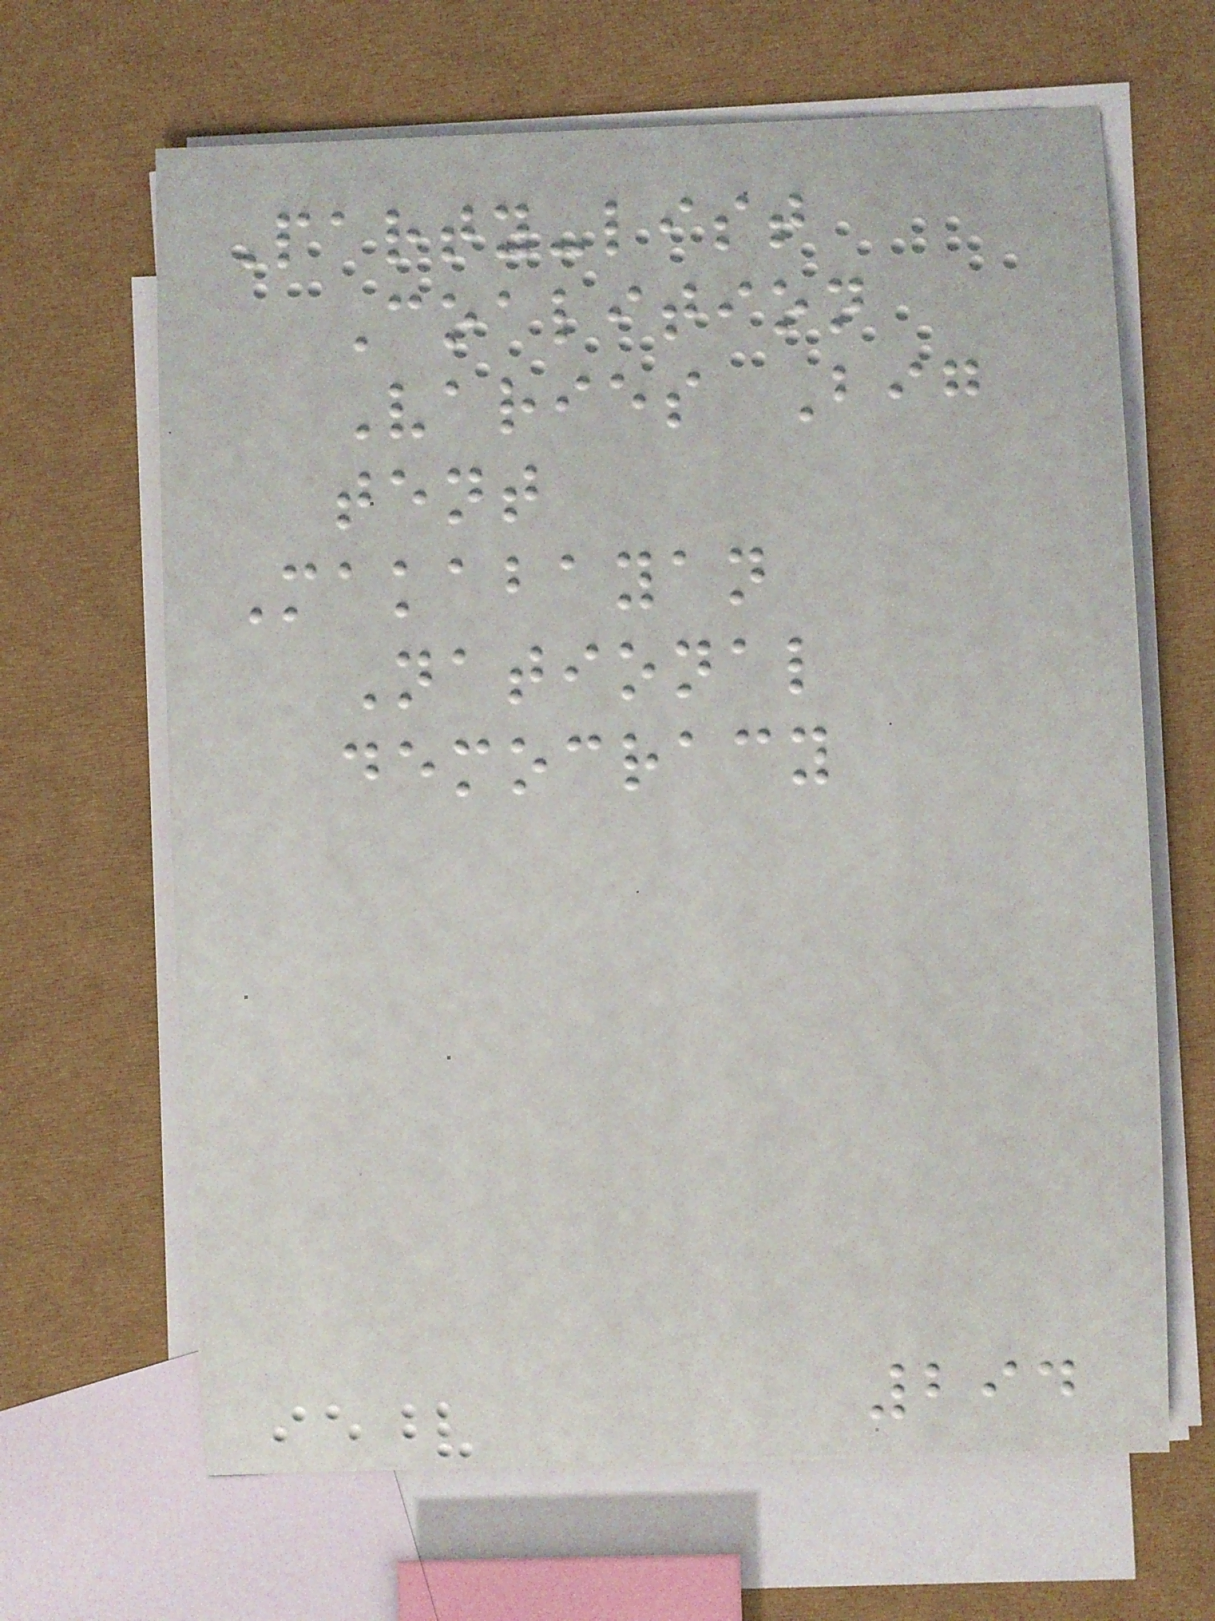Party-list
Coalition
Varies Big
tent
Makabayan
National
democracy
294
